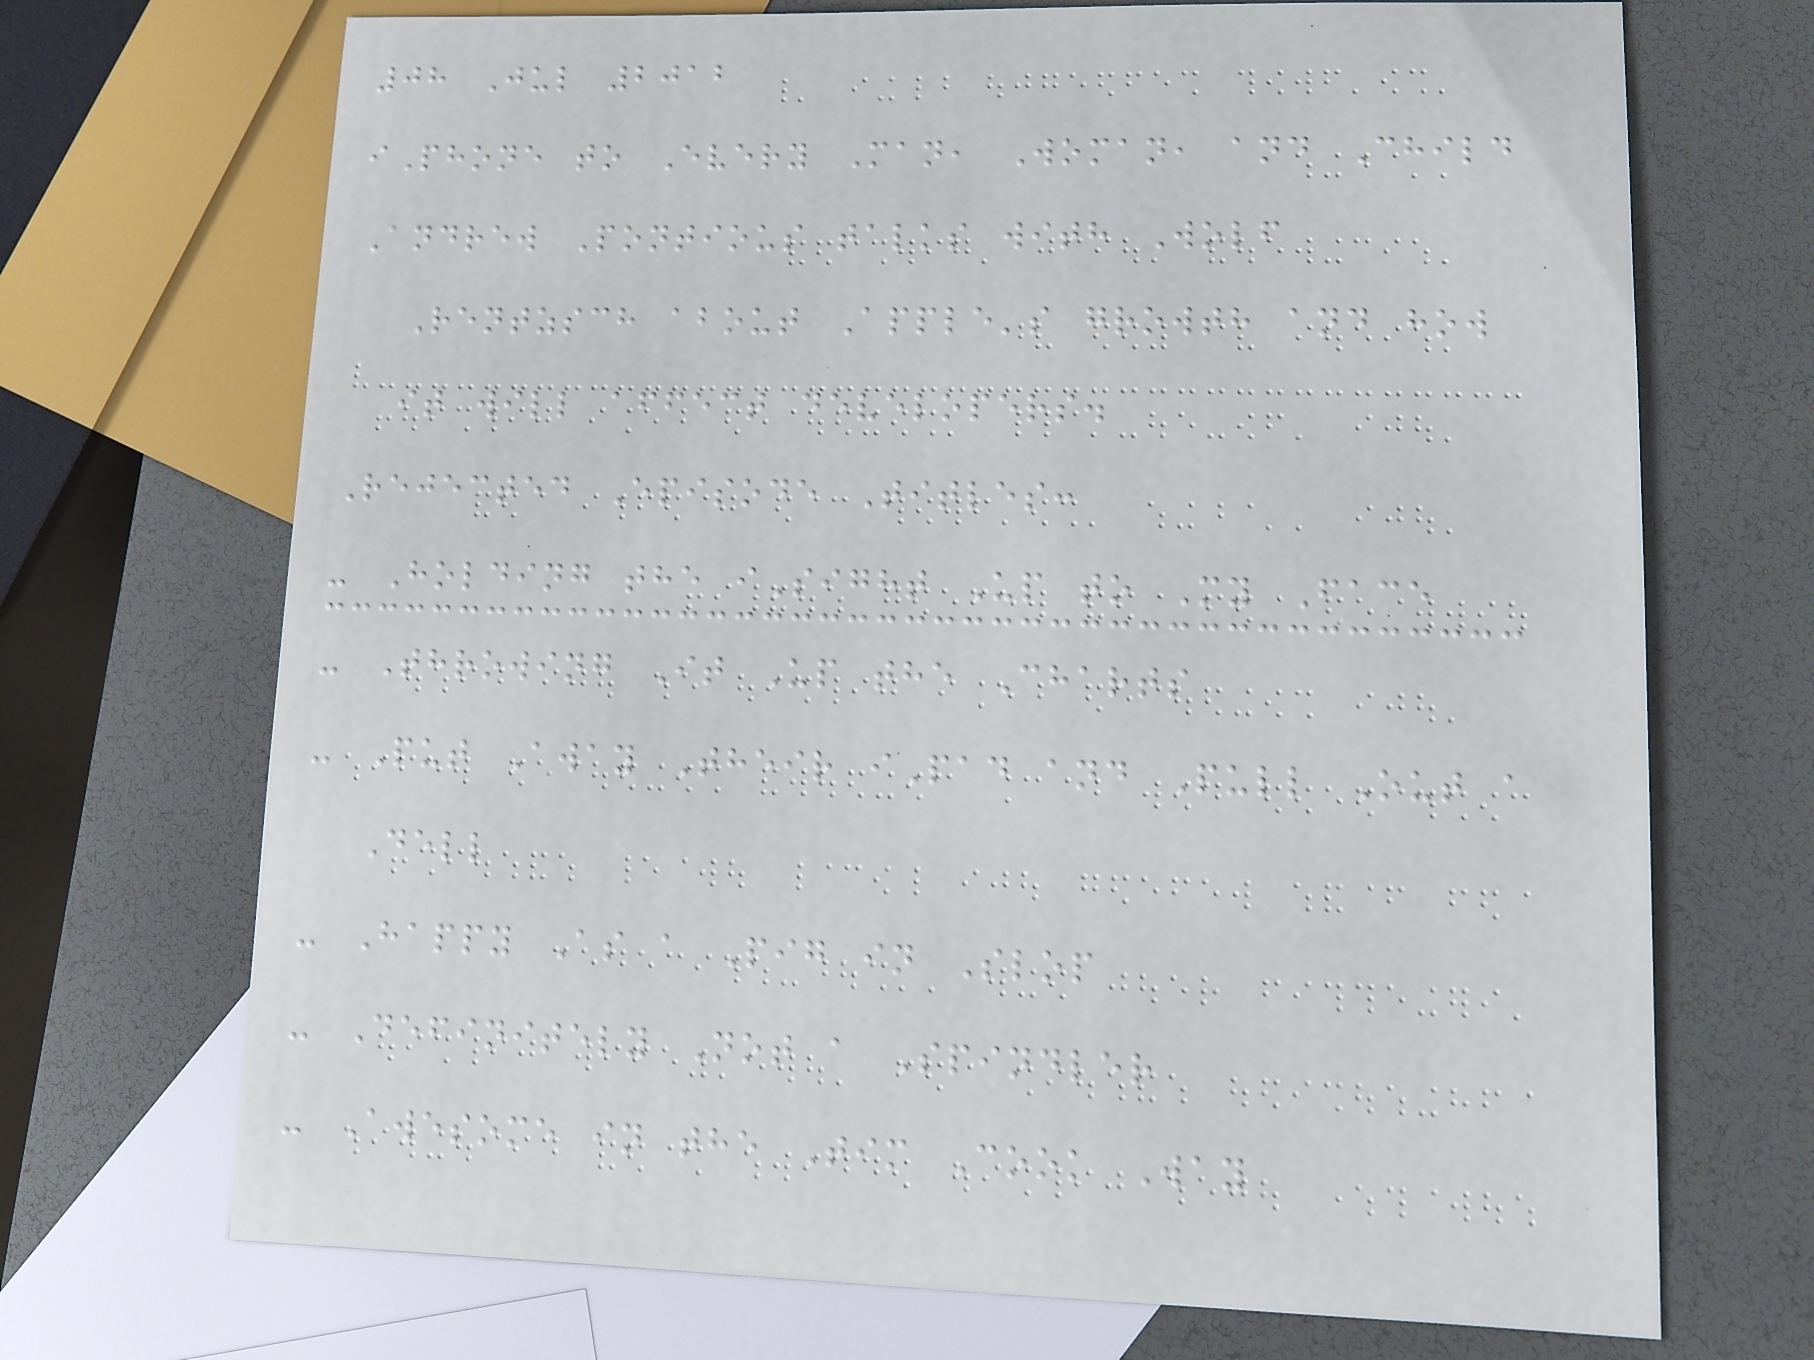08 Jul 2012
iPhone to Every Man, Woman, and Child
Andrew Pontious talks with Wolf
Rentzsch about Apple's growth and how
it will affect developers.
Rejected Episode Titles:
- Holding the iSight Up to My Face
- Throwing It Up the Charts
- Put Away Their iPad and Pull Out a
Dell
- Happy As a Pig in Slop
- Definitely Not a Spindler
- Awesome in the Tim Cook Way
